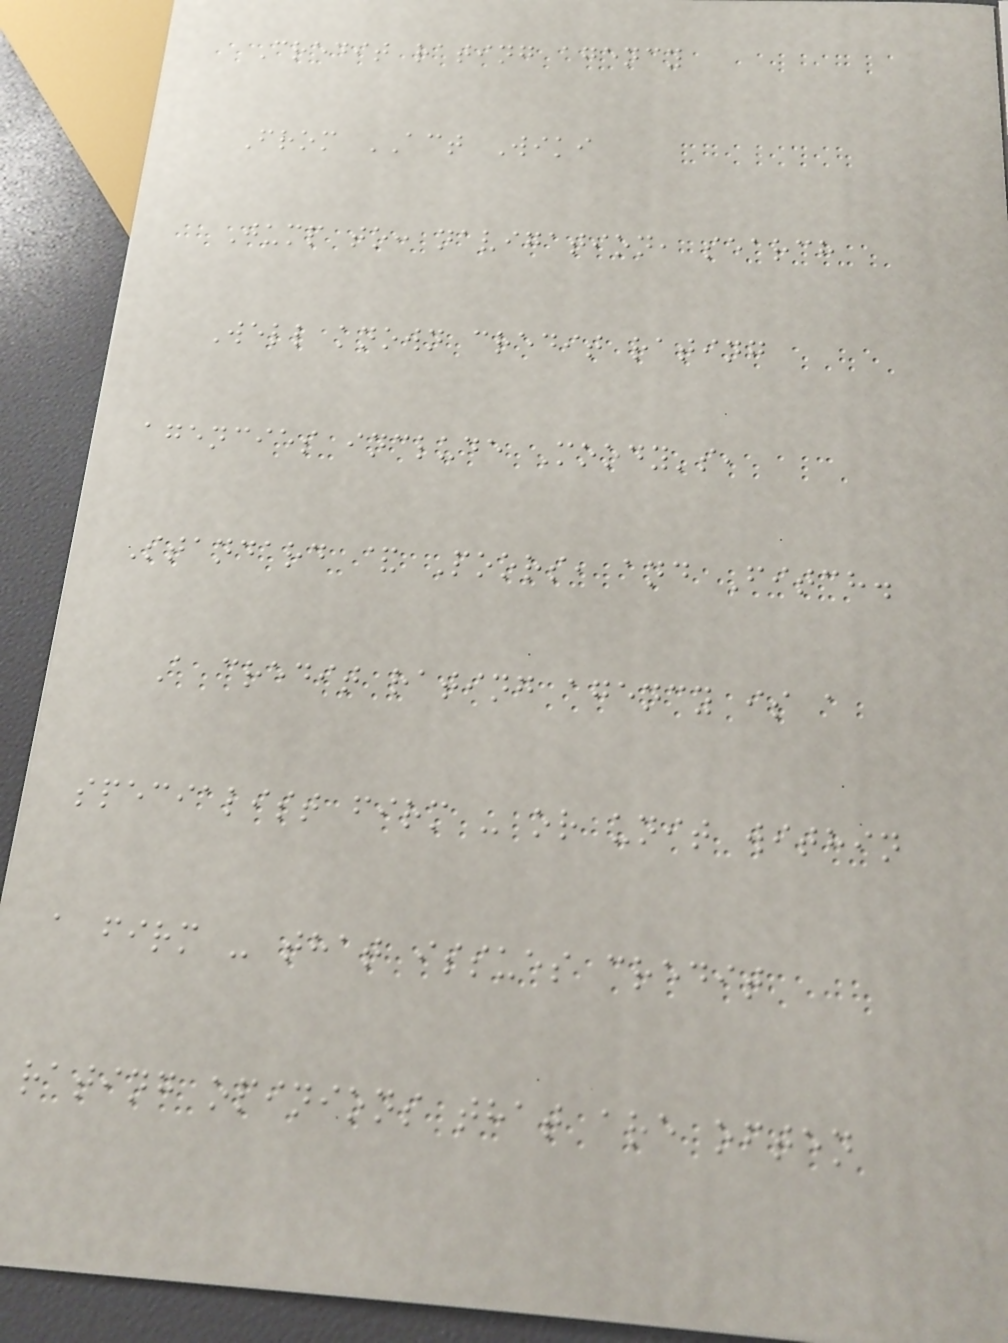Credit rating agency
From ACT Wiki
Jump to: navigation, search
Well known credit rating
agencies include Moody's,
Standard & Poors, and Fitch.
A credit rating agency is a
specialist firm - or unit within
a firm - that issues credit
rating opinions that are often
